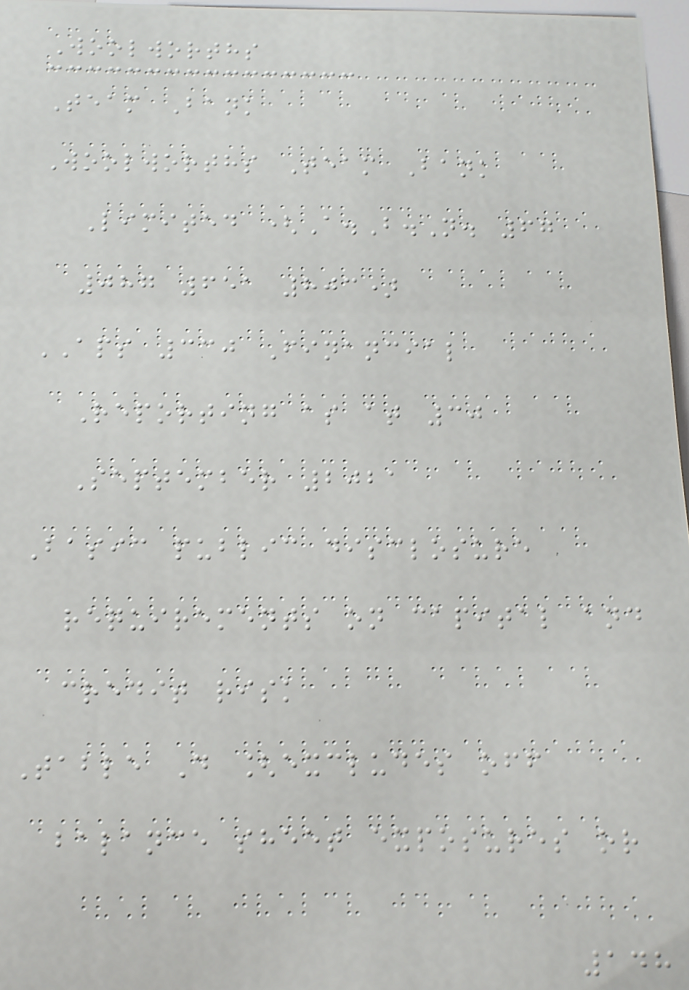Woolworths
Team Bank
Woolworths Team Bank
Limited (A.B.N. 67
087 651 803)
APS 330 Financial
Reporting as at 30
September 2021
Basic public disclosure
requirements on capital and
credit risk
Table D [excludes off
balance sheet exposures or
148
